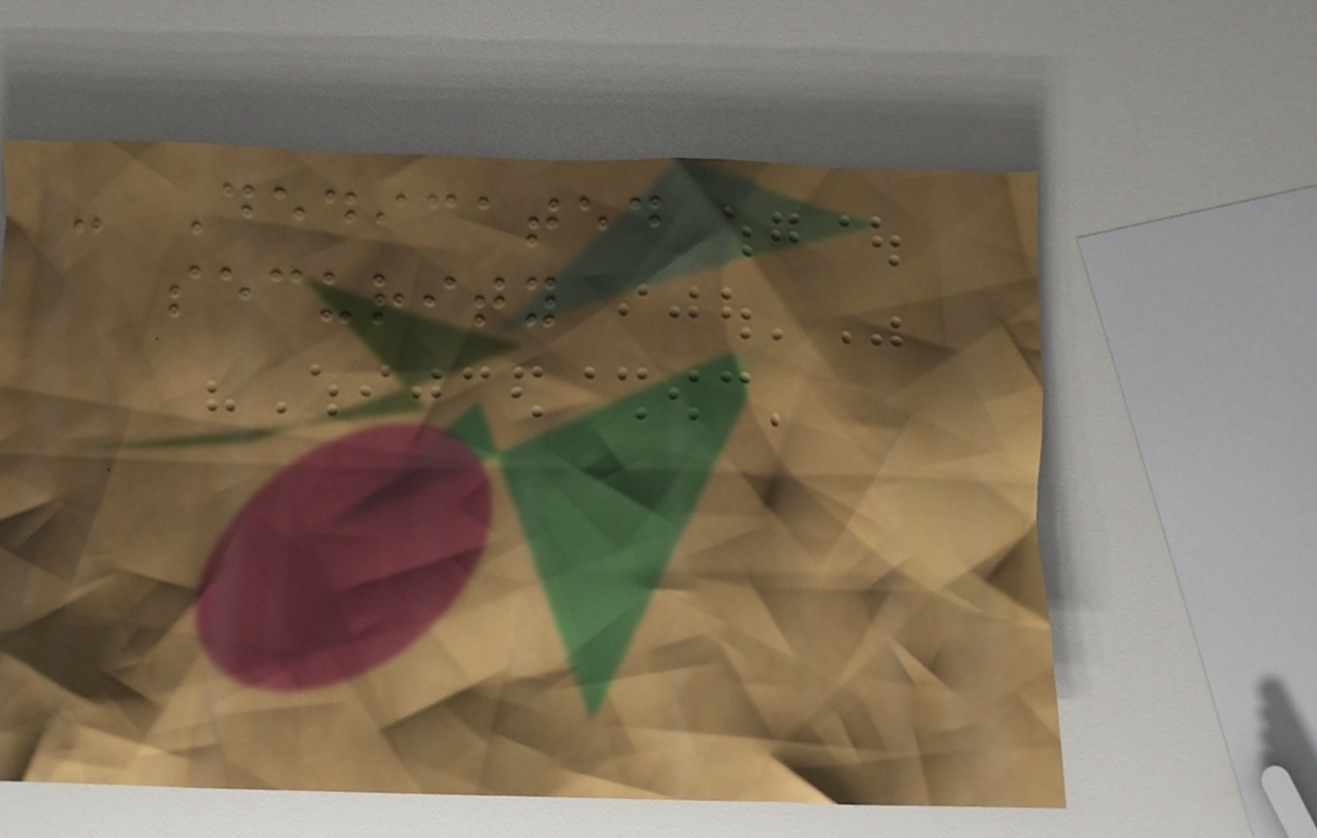- Dedicated
security
